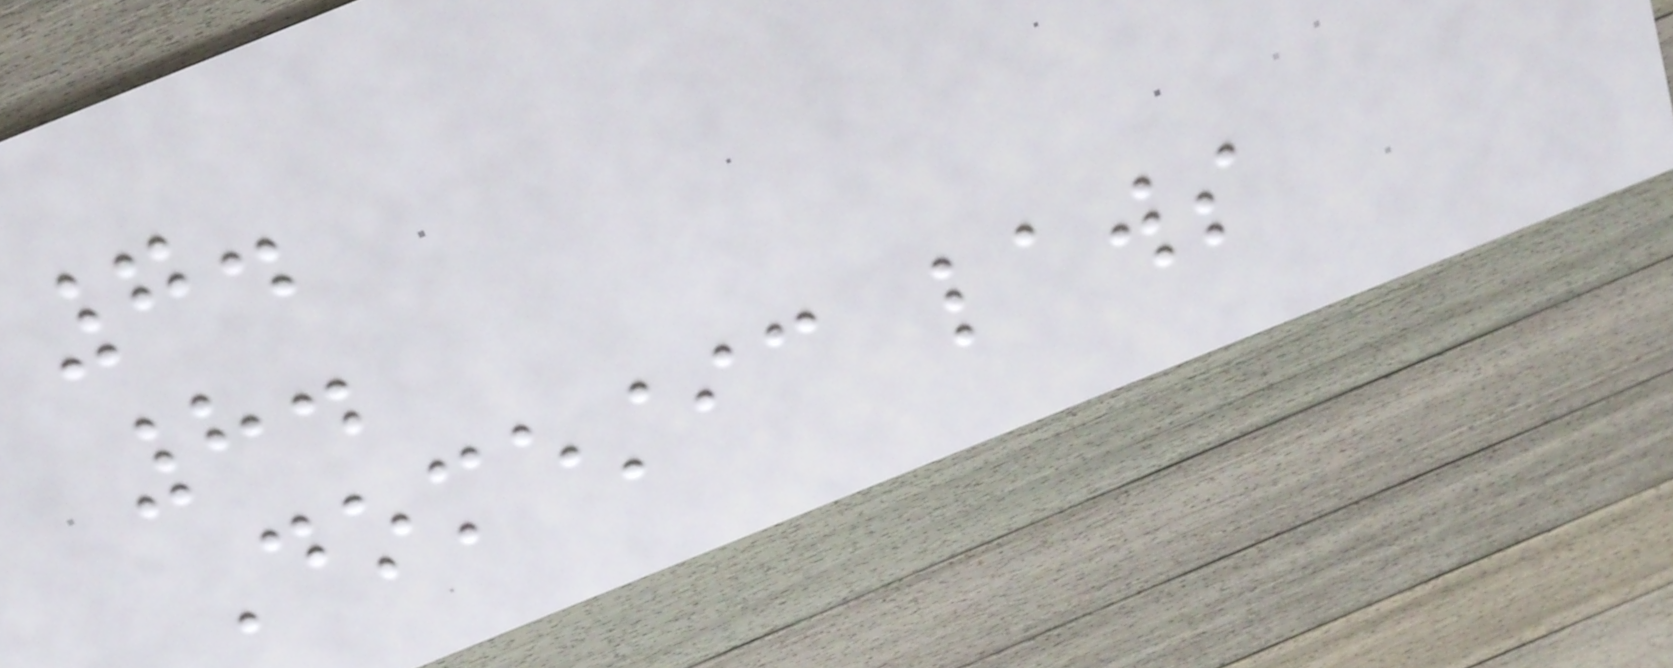7.
8.
Domestic laws
